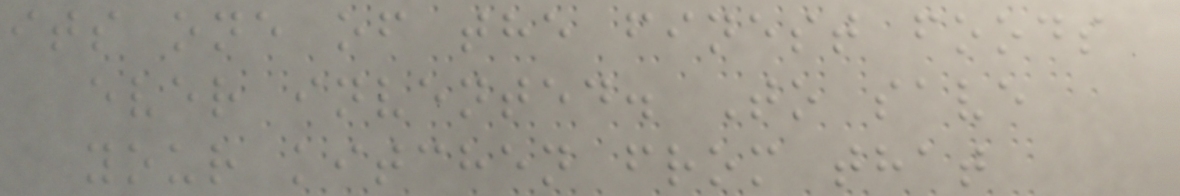its one of the finest foods
ever invented. To save
your kitchen from that
